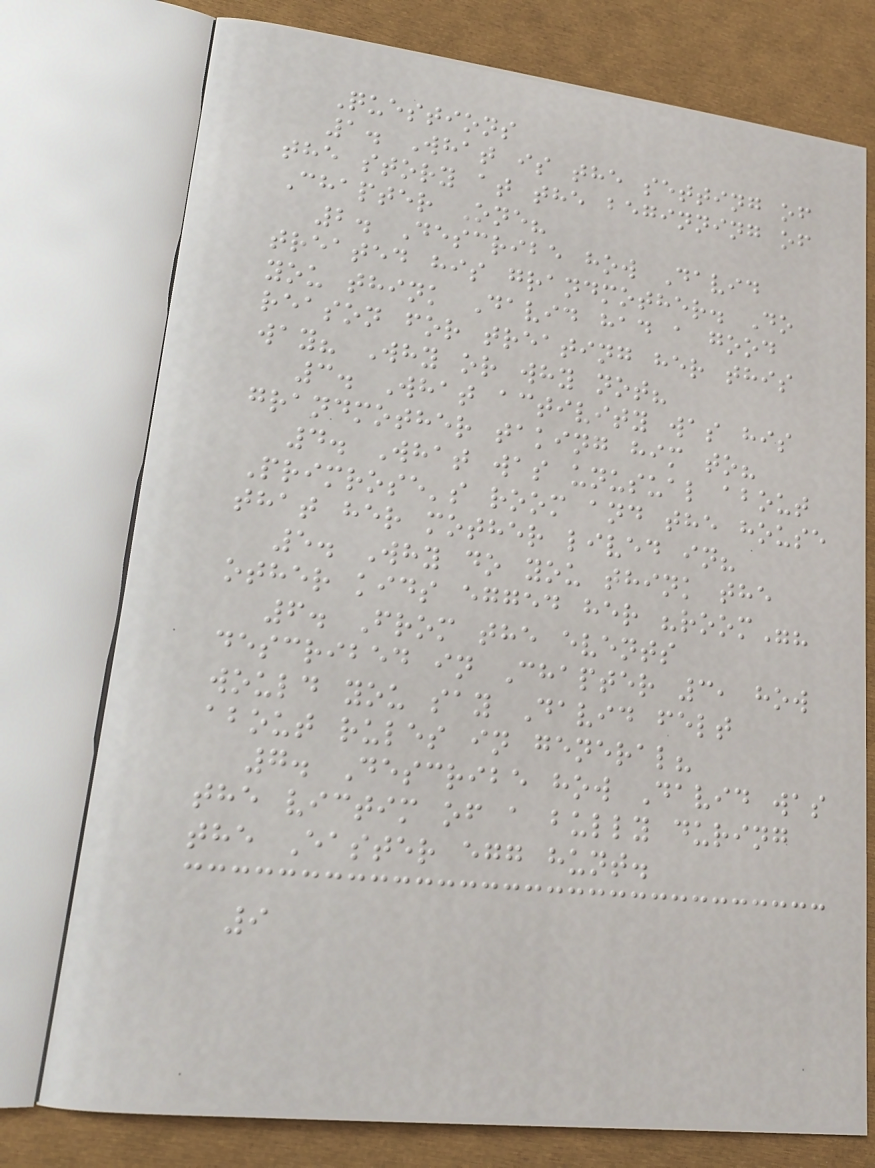Questions
1. What is the setting of
the story at the beginning of
Chapter One?
2. Describe how David
treated his grandmother. Do
you think David had a good
reason for treating her this
way? Why or why not?
3. What activity was his
grandmother taking him to?
4. What was unusual about
Primrose's room and the house
that her mother lived in?
5. Why do you think the
other kids egged her "room"?
6. From the events
described in Chapter 3, how
would you say David felt
about rules in general?
7. Describe how David was
the victim of a bully during
the Easter egg hunt.
9
